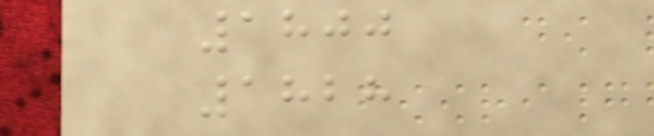1800
1828
